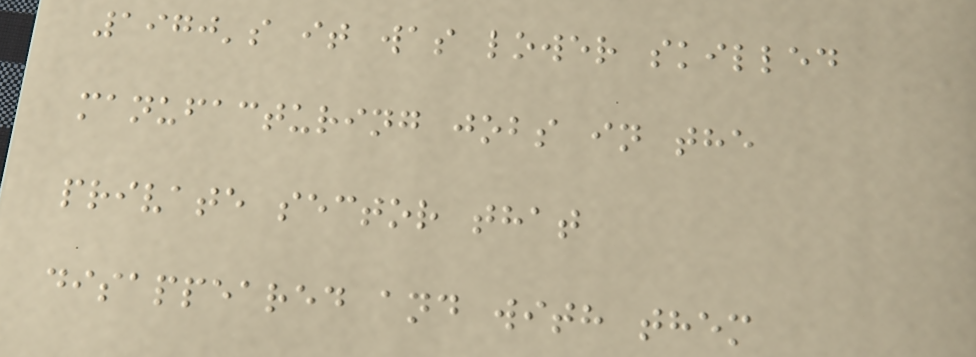1970's it was lower skilled
manufacturing jobs in the
private sector that
disappeared and with them
